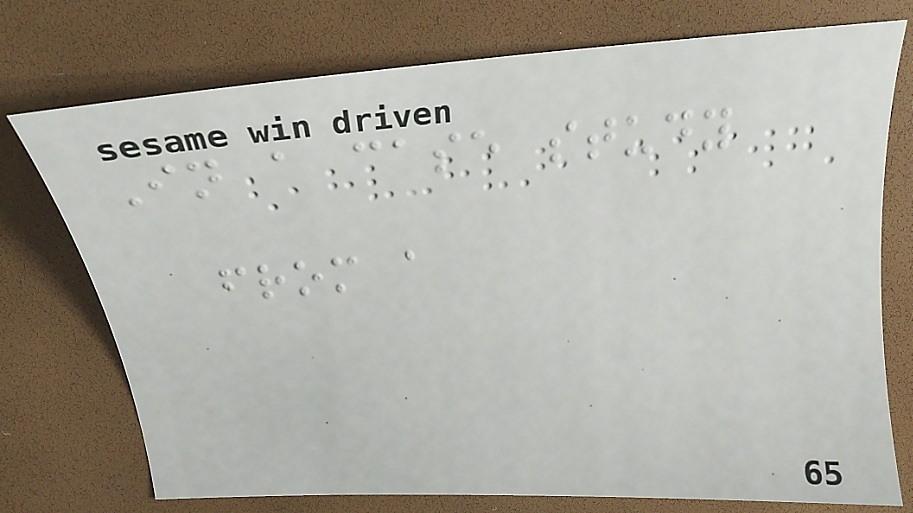In a case study
from a
